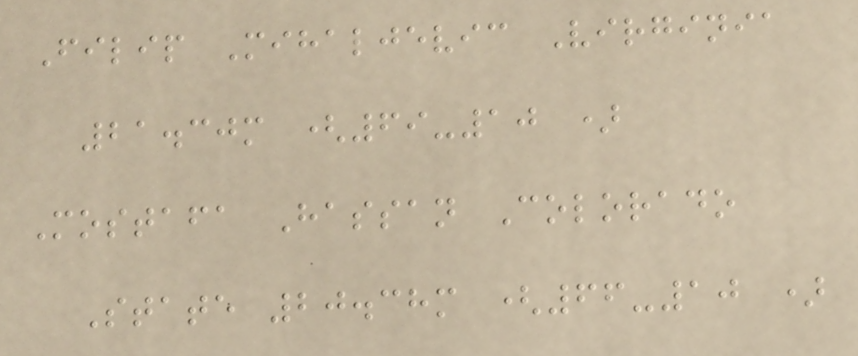Filip Mihaljevic Virginia
21.30m (69-10 )
Mostafa Hassan Colorado
State 20.38m (66-10 )
